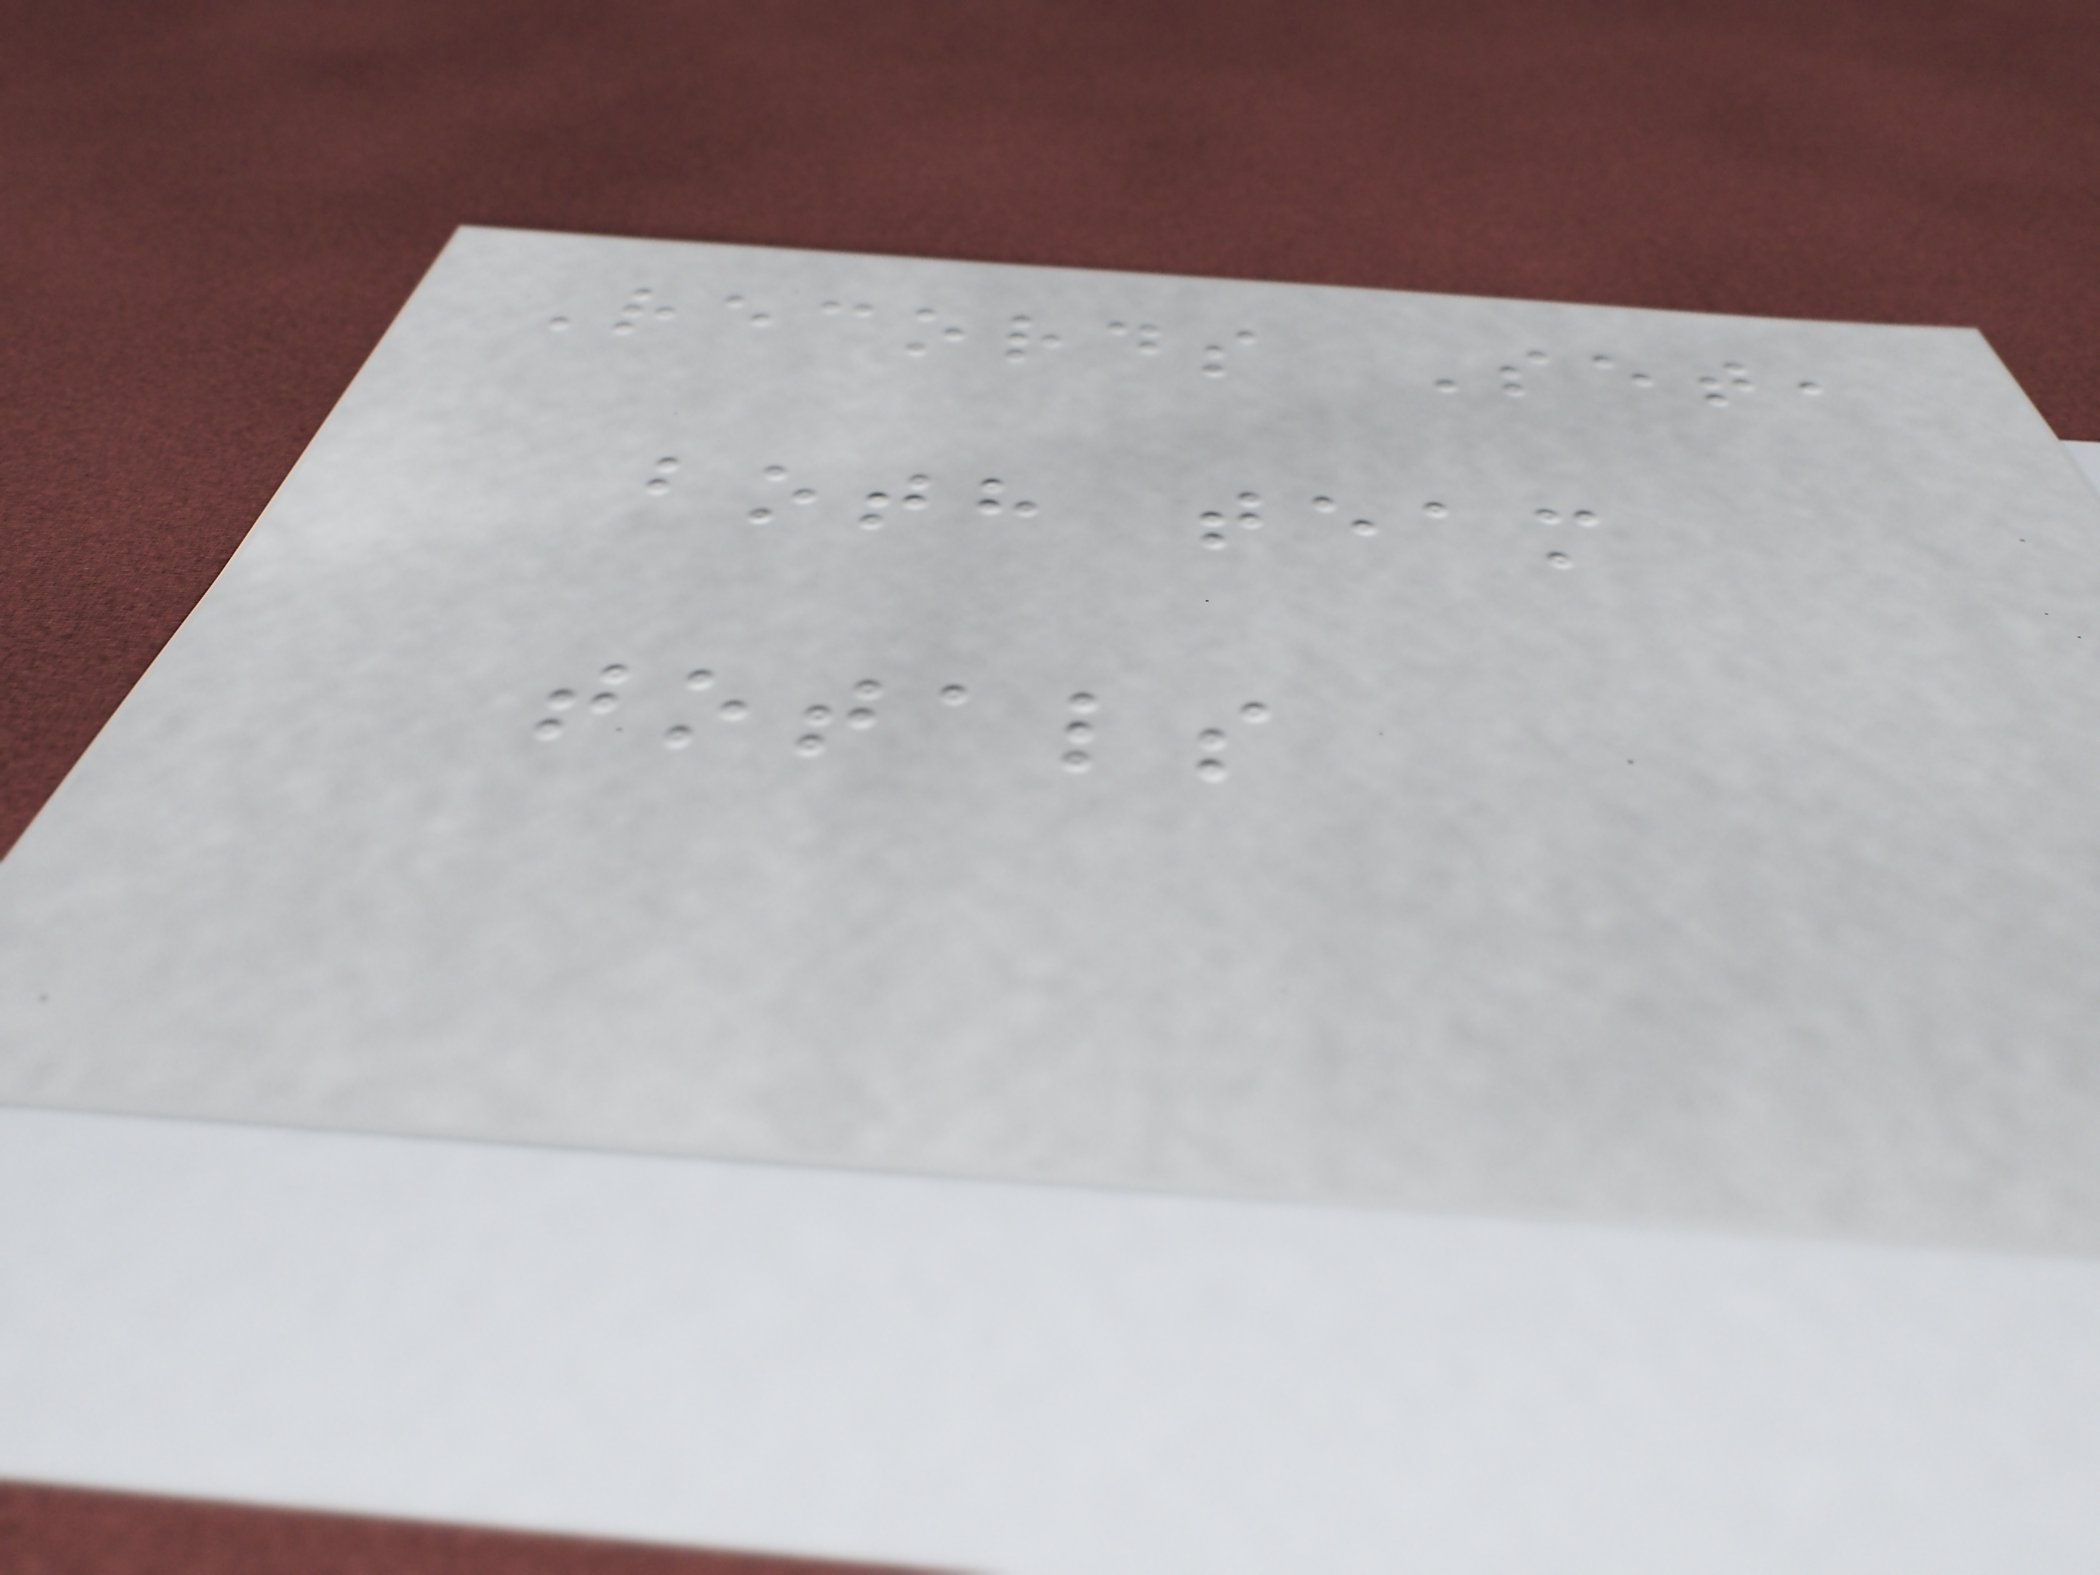Records Set,
both team
totals
